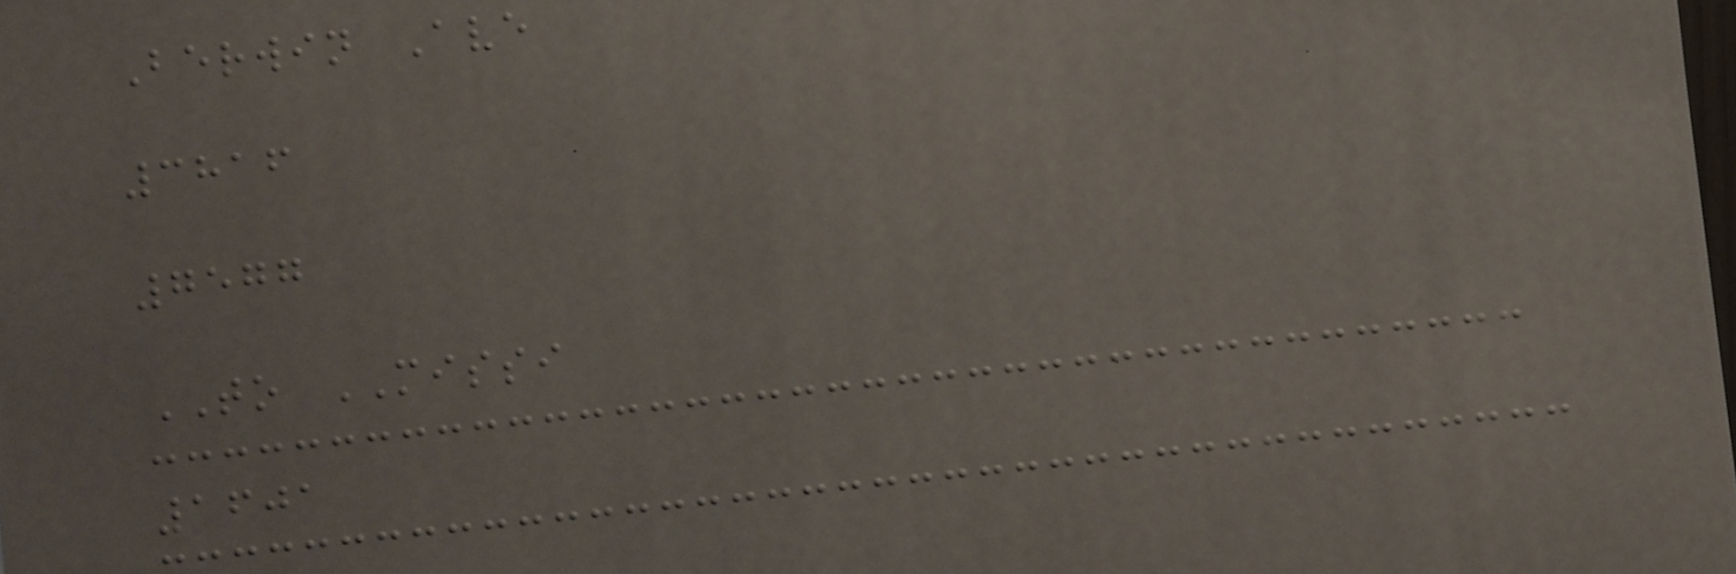Berwin Ave
3816
7577
TO MISSI
1601
